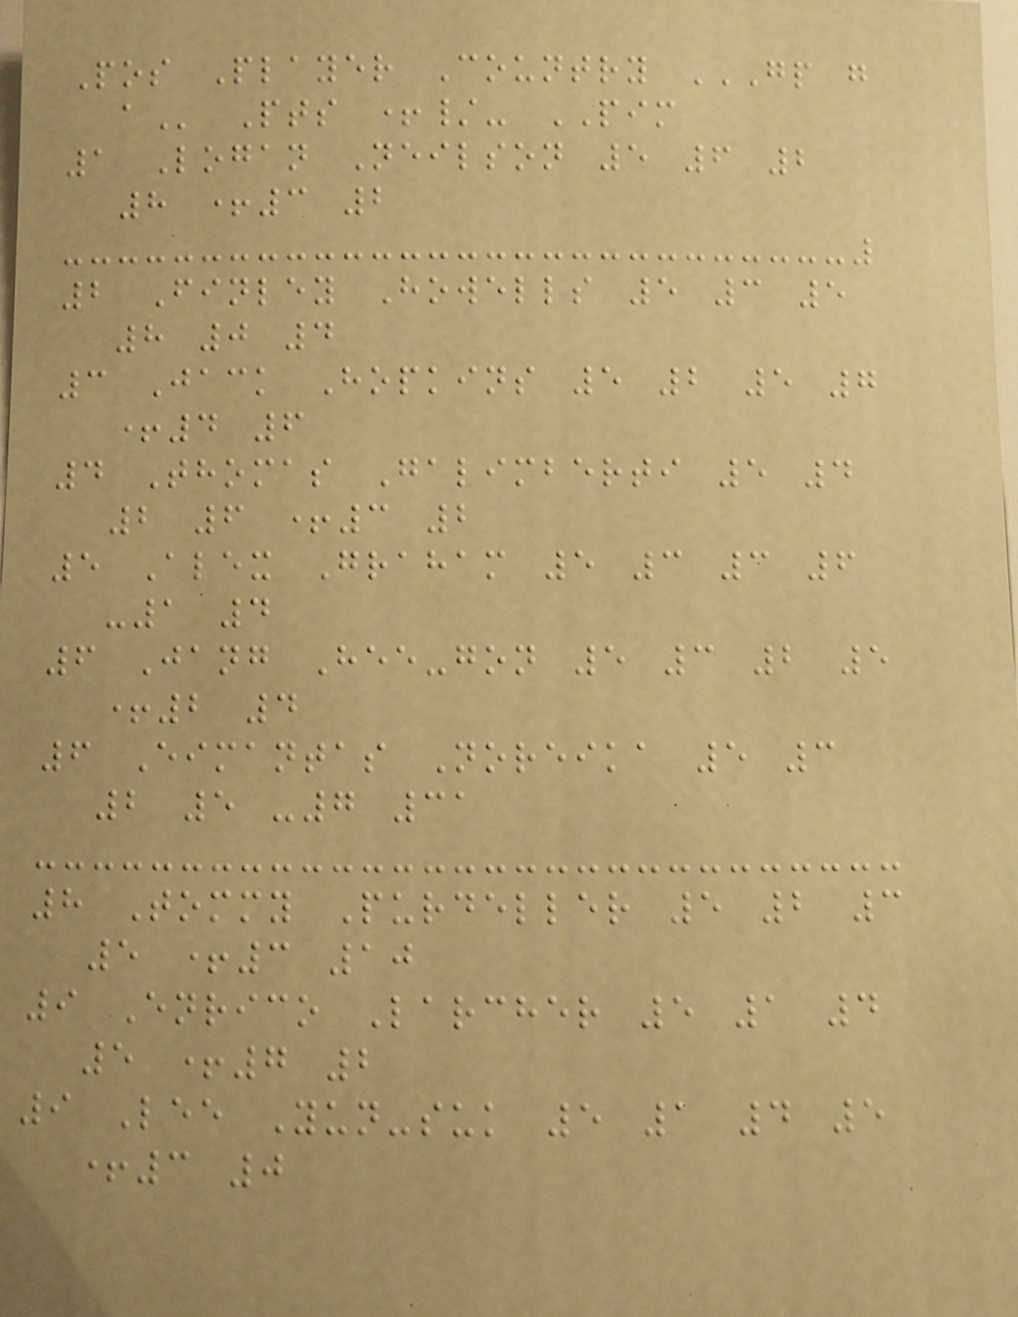Pos Player Country GP G
A Pts +/- PIM
1 Logan Neilson 5 6 2
8 +3 2
2 Finley Howells 5 3 5
8 0 4
3 Jack Hopkins 5 2 5 7
+4 6
4 Thomas Galimberti 5 4
2 6 +3 2
5 Alex Graham 5 3 3 6
-1 4
6 Jang Hee-gon 5 3 2 5
+2 4
6 Eimantas Noreika 5 3
2 5 -7 31
8 Tommy Purdeller 5 2 3
5 +3 10
9 Enrico Larcher 5 1 4
5 +7 2
9 Lee Yun-suk 5 1 4 5
+3 0
